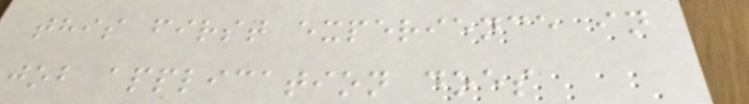this first experience in
job application does
